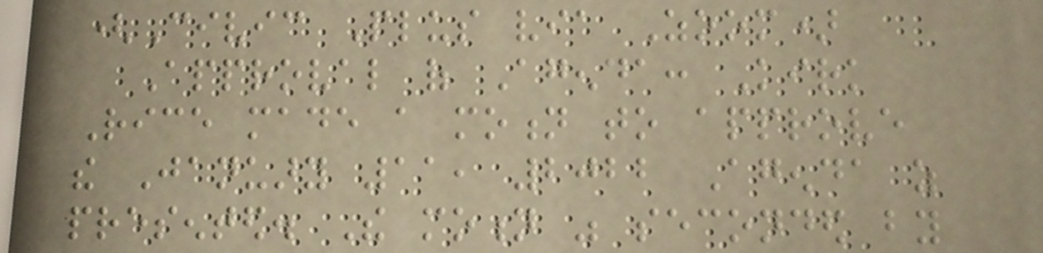(Civic Plus via Zoom)
Approval of Agenda: Kirk
Rice made a motion to approve
the January 11, 2022 Agenda as
presented. The motion was seconded by
